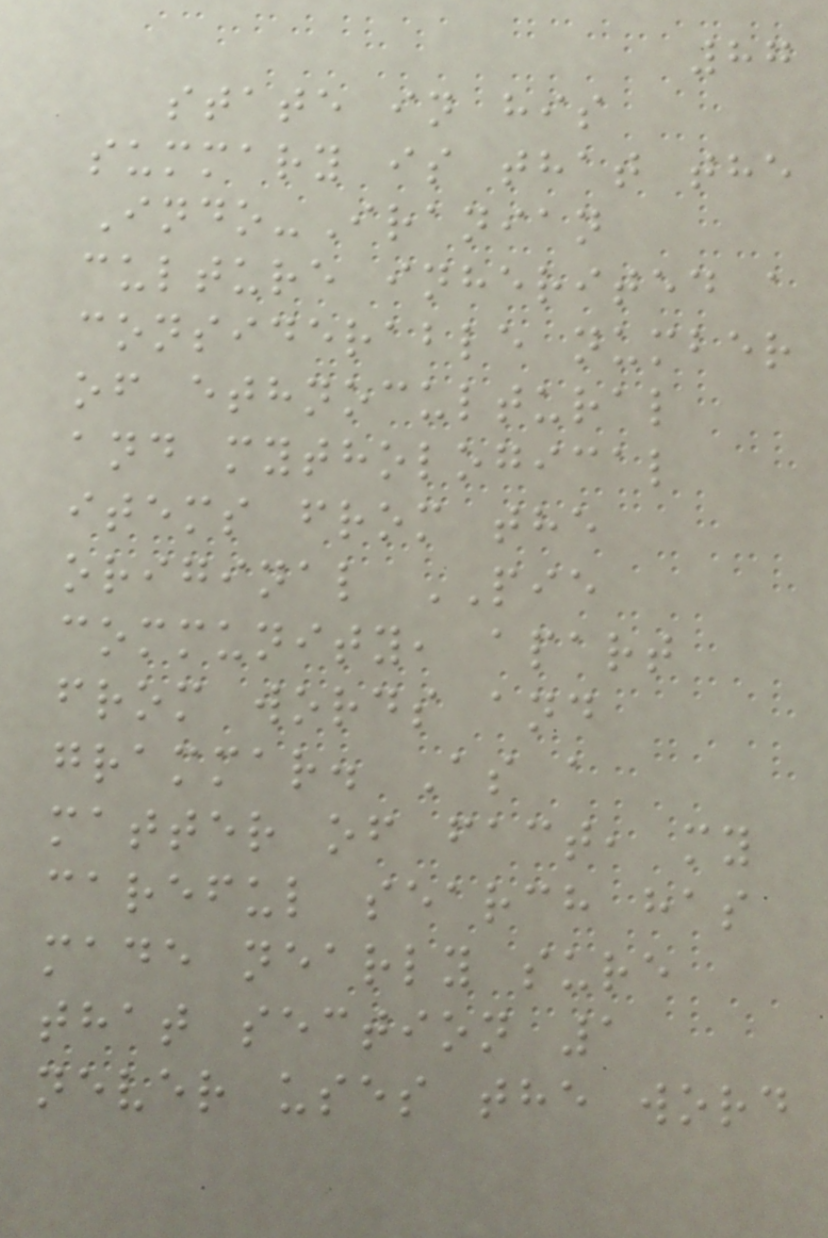87
state in his
summary is that the
Indo-Iranian
culture inherited a
considerable number
of ethnocultural
and mythological
items from the
original PIE
community, apart
from words and
grammar. As a
matter of fact, my
careful search has
made nearly sure
that section 1
never uses the word
